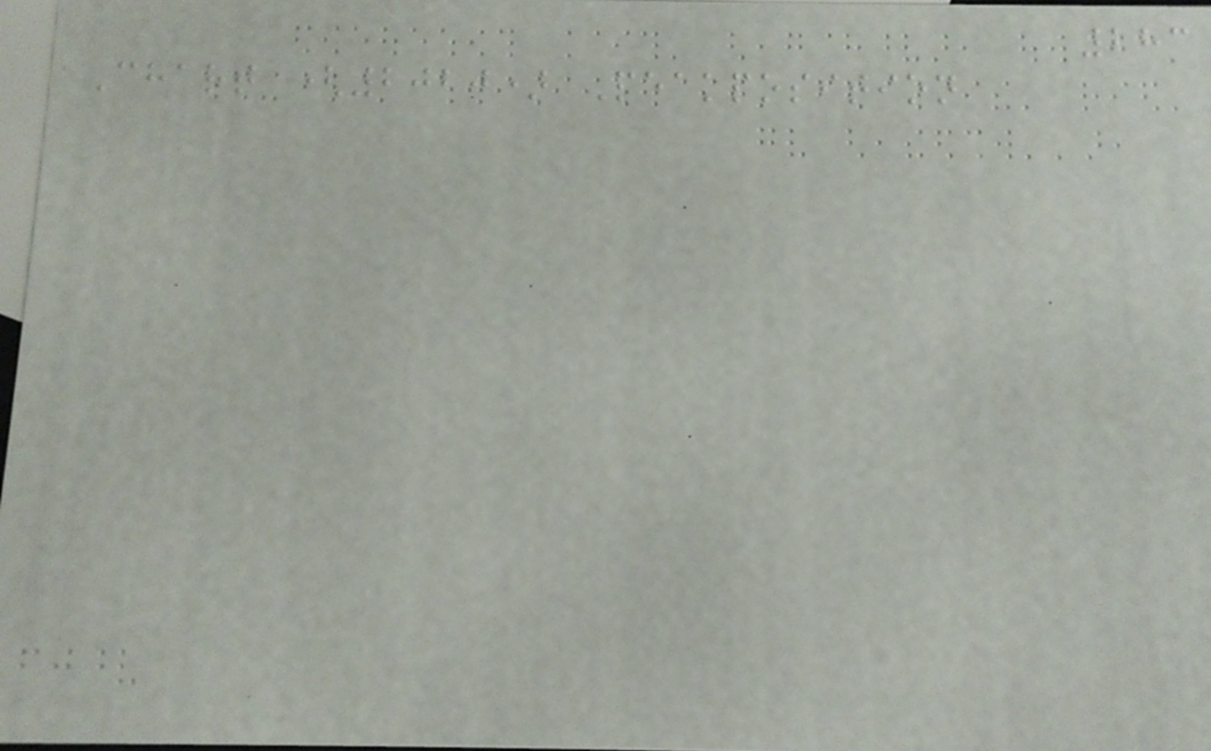283
Chart (2020) Peakposition
